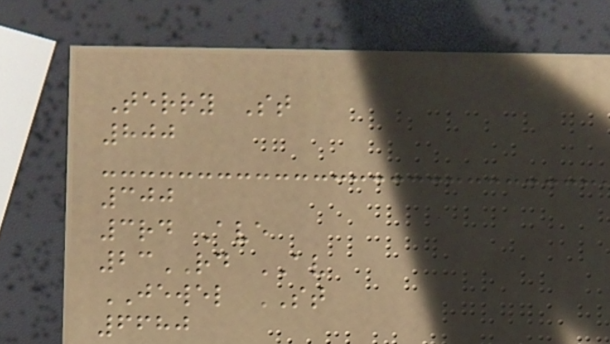Terry St
800
300
3rd Ave
23RD AV
JEWEL ST
6680
